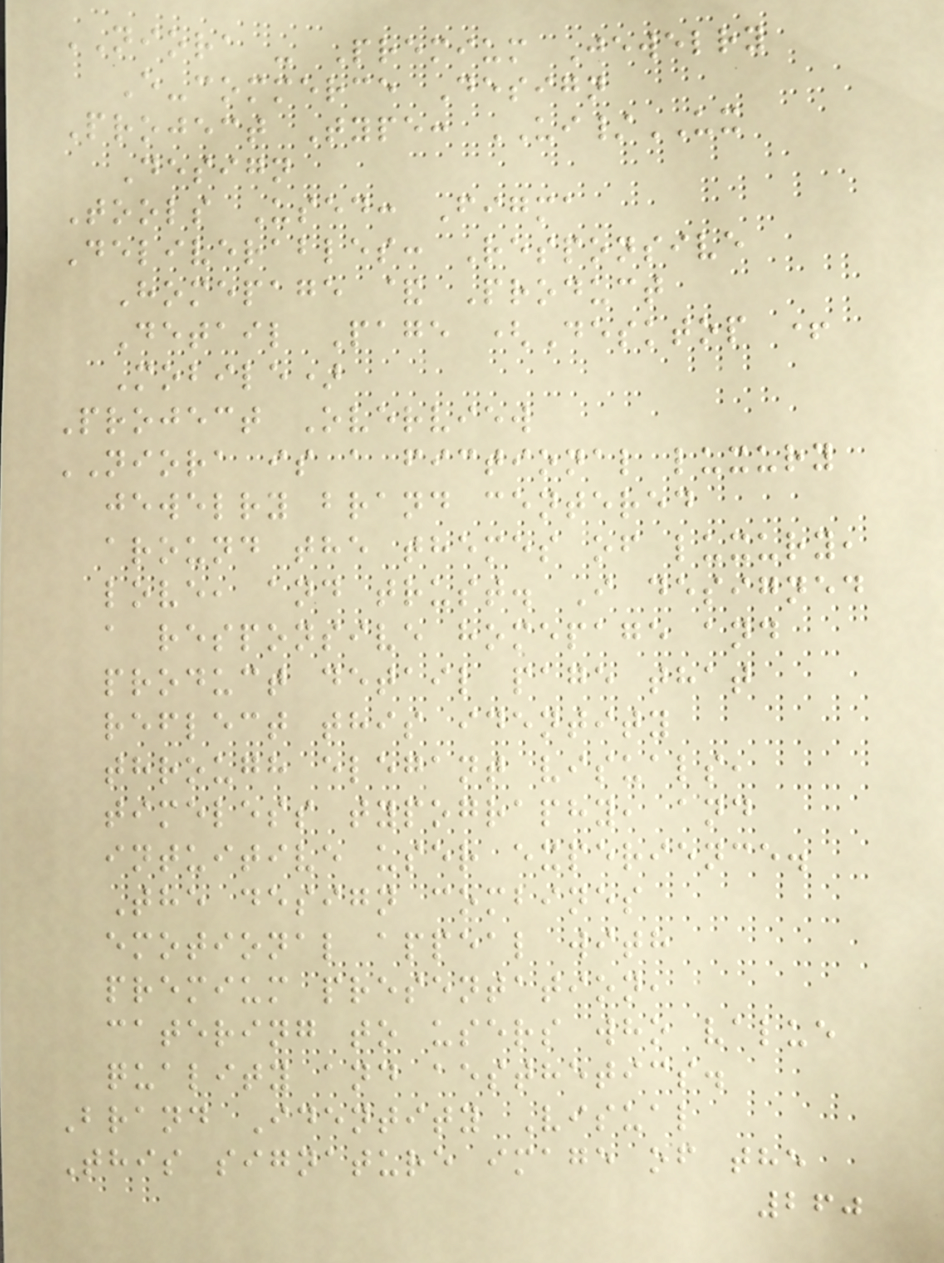NIORA - Premium Jewelry
E-commerce Design
Project Type: UI/UX
Design
Tools Used: Figma
Deliverables: Responsive
Homepage & Product
Detail Page (Desktop +
Mobile)
Project Overview
NIORA is a fictional luxury
jewelry brand centered
around the themes of luxury,
love, and trust. I designed
a responsive homepage and
product detail page that
reflect this identity
through elegant visuals,
timeless typography, and
intuitive user experience.
The design combines
emotional appeal with
premium presentation,
catering to users who value
quality and aesthetics.
Brand Identity Visual
This signature image of the
260
